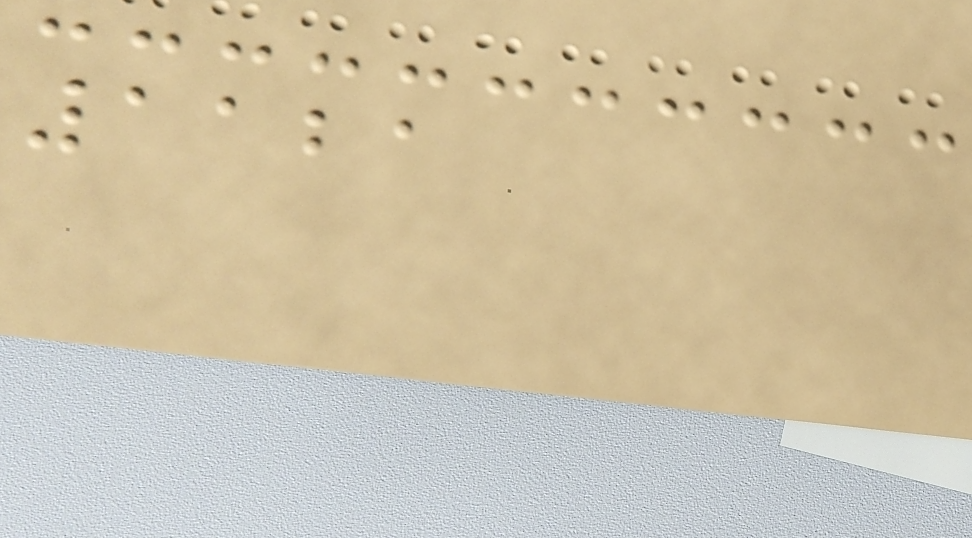1121
